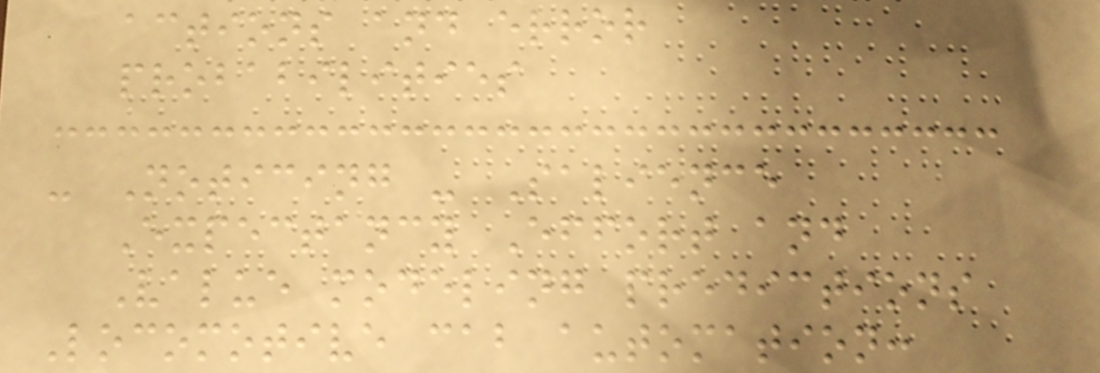actions and error
probabilities
- Noticing - Salience
Expectancy Effort and
Value modeling predictions
Locomotive cab automation:
